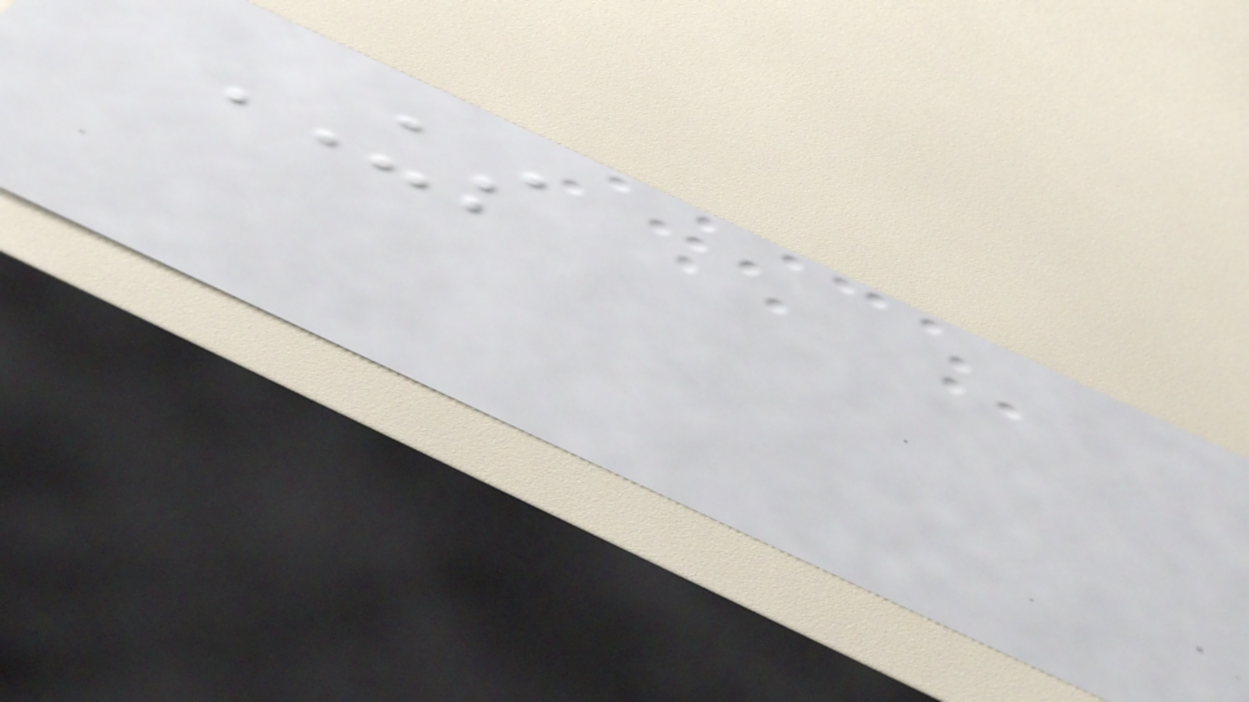US
